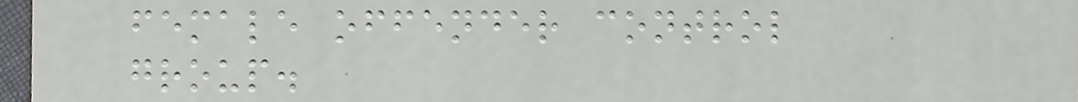female offender control
group.
